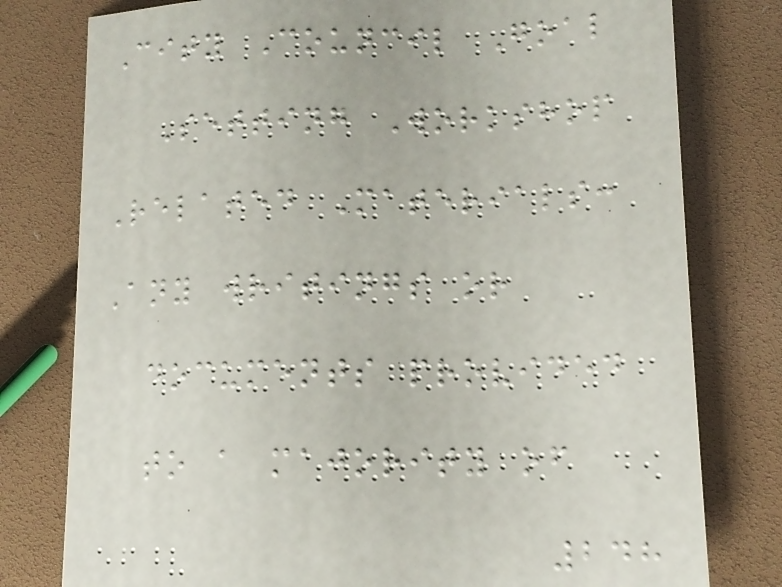City Council Goal
Setting Workshop
Related Materials:
Any writings or
documents provided
to a majority of
248
